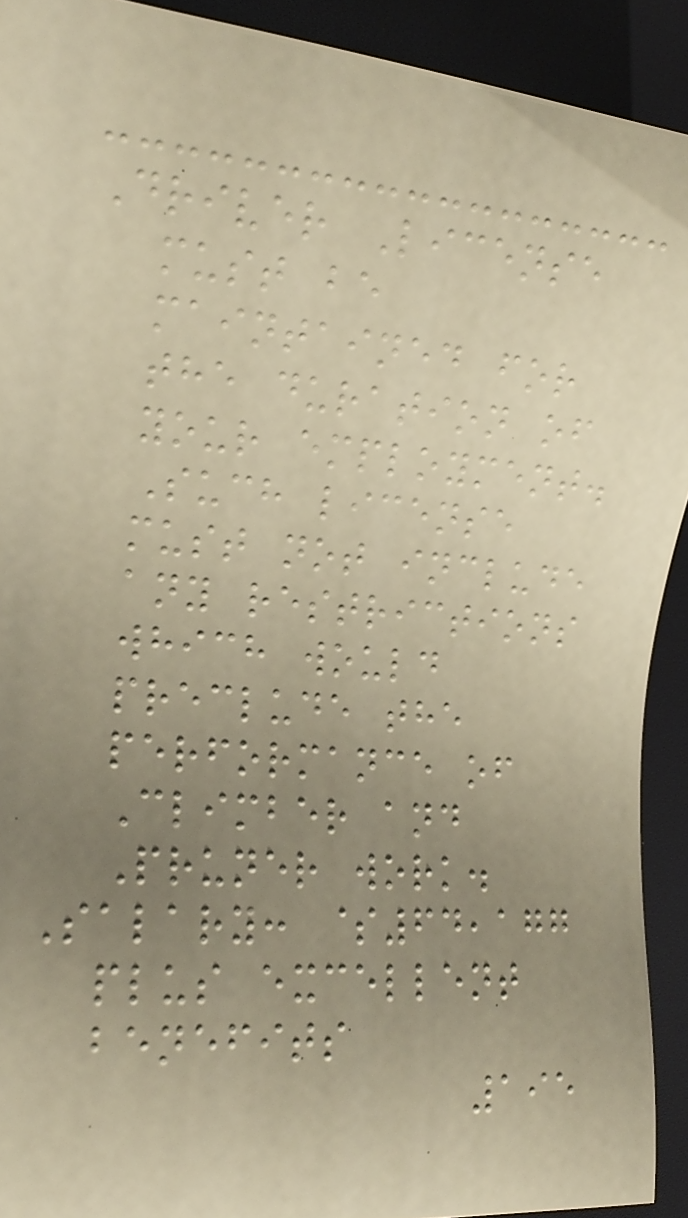Driver License
must be
maintained for
the duration of
your employment.
Such license
must not include
any restrictions
which would
preclude the
performance of
Climber and
Pruner work.
Salary: $64,177
plus excellent
benefits
195
